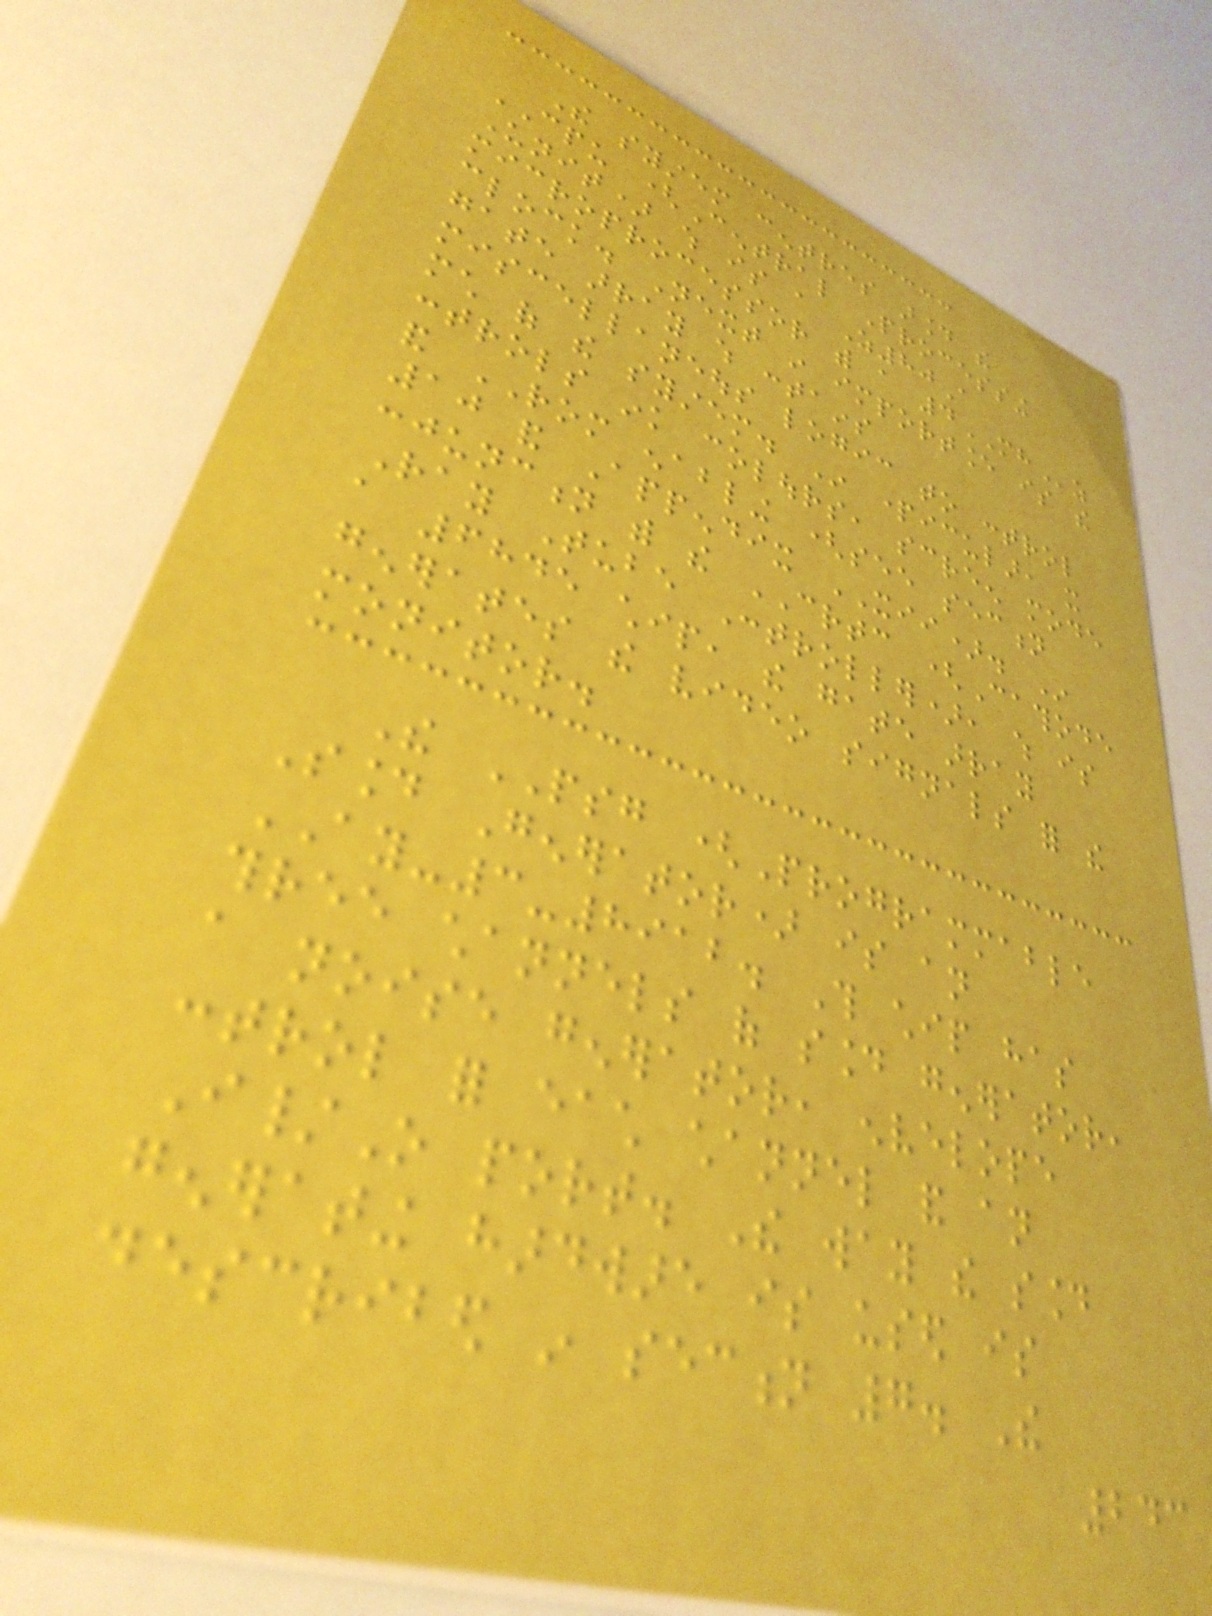The system centres around the
CPU (Central Processing
Unit) which is a Z80A
microprocessor with a 4MHz
clock. Next in importance is the
gate array which contains
miscellaneous logic to control
much of the system. In particular, it
controls ink colours, screen mode
and ROM enabling (see section
10 and Appendix XII). In
conjunction with the CRTC (Cathode
Ray Tube Controller), which is
a 6845 chip, the gate array
generates the video signals for the
monitor.
The PSG (Programmable
Sound Generator) is an
AY-3-8912. This chip has
three channels of sound generator,
a noise generator, envelope
control for each channel and an
I/O port. The way the sound
generating hardware is used is
described in section 7. The
243
